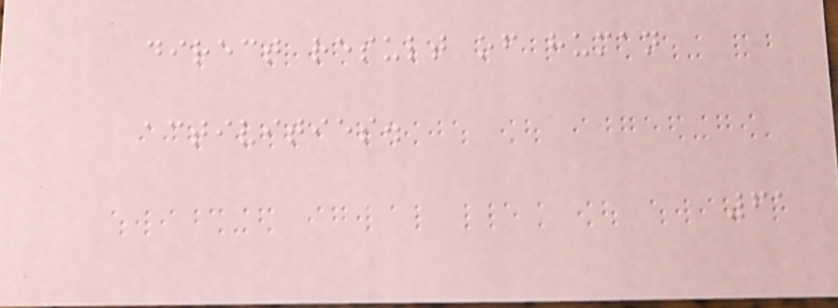direct result of human
activities.
61
